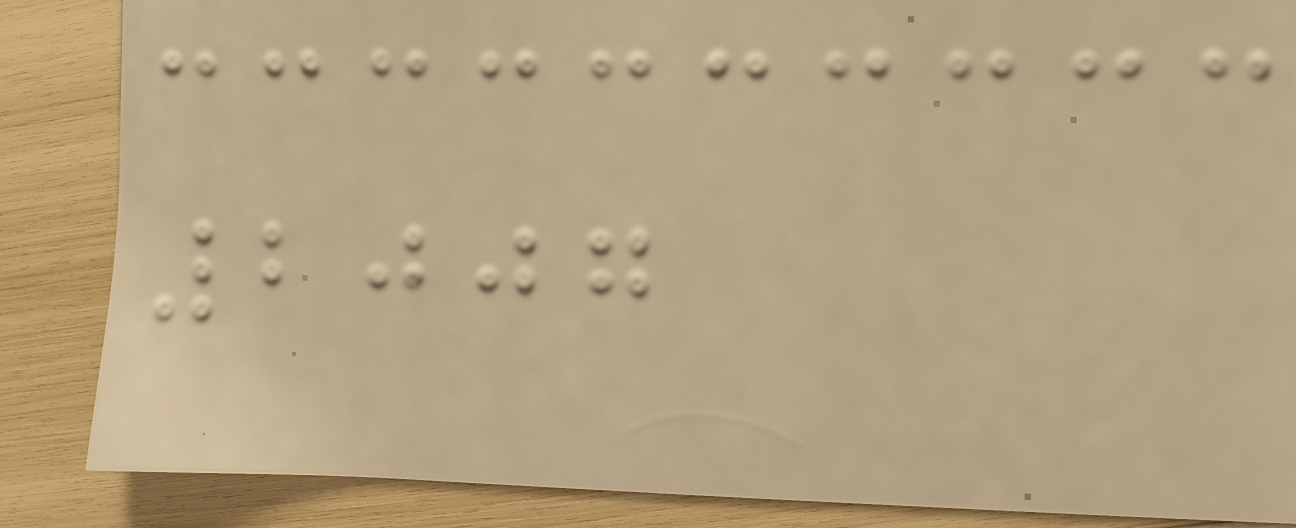2007
